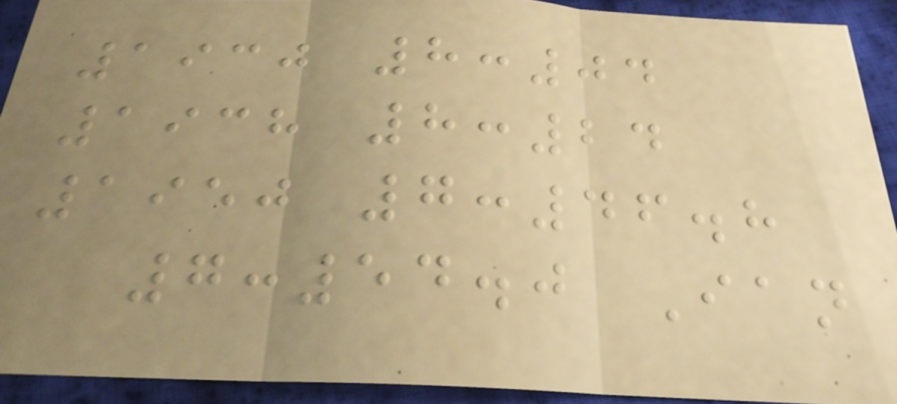1930 8:04
1938 8:24
1950 7:46.8
7:54.0 Ian
